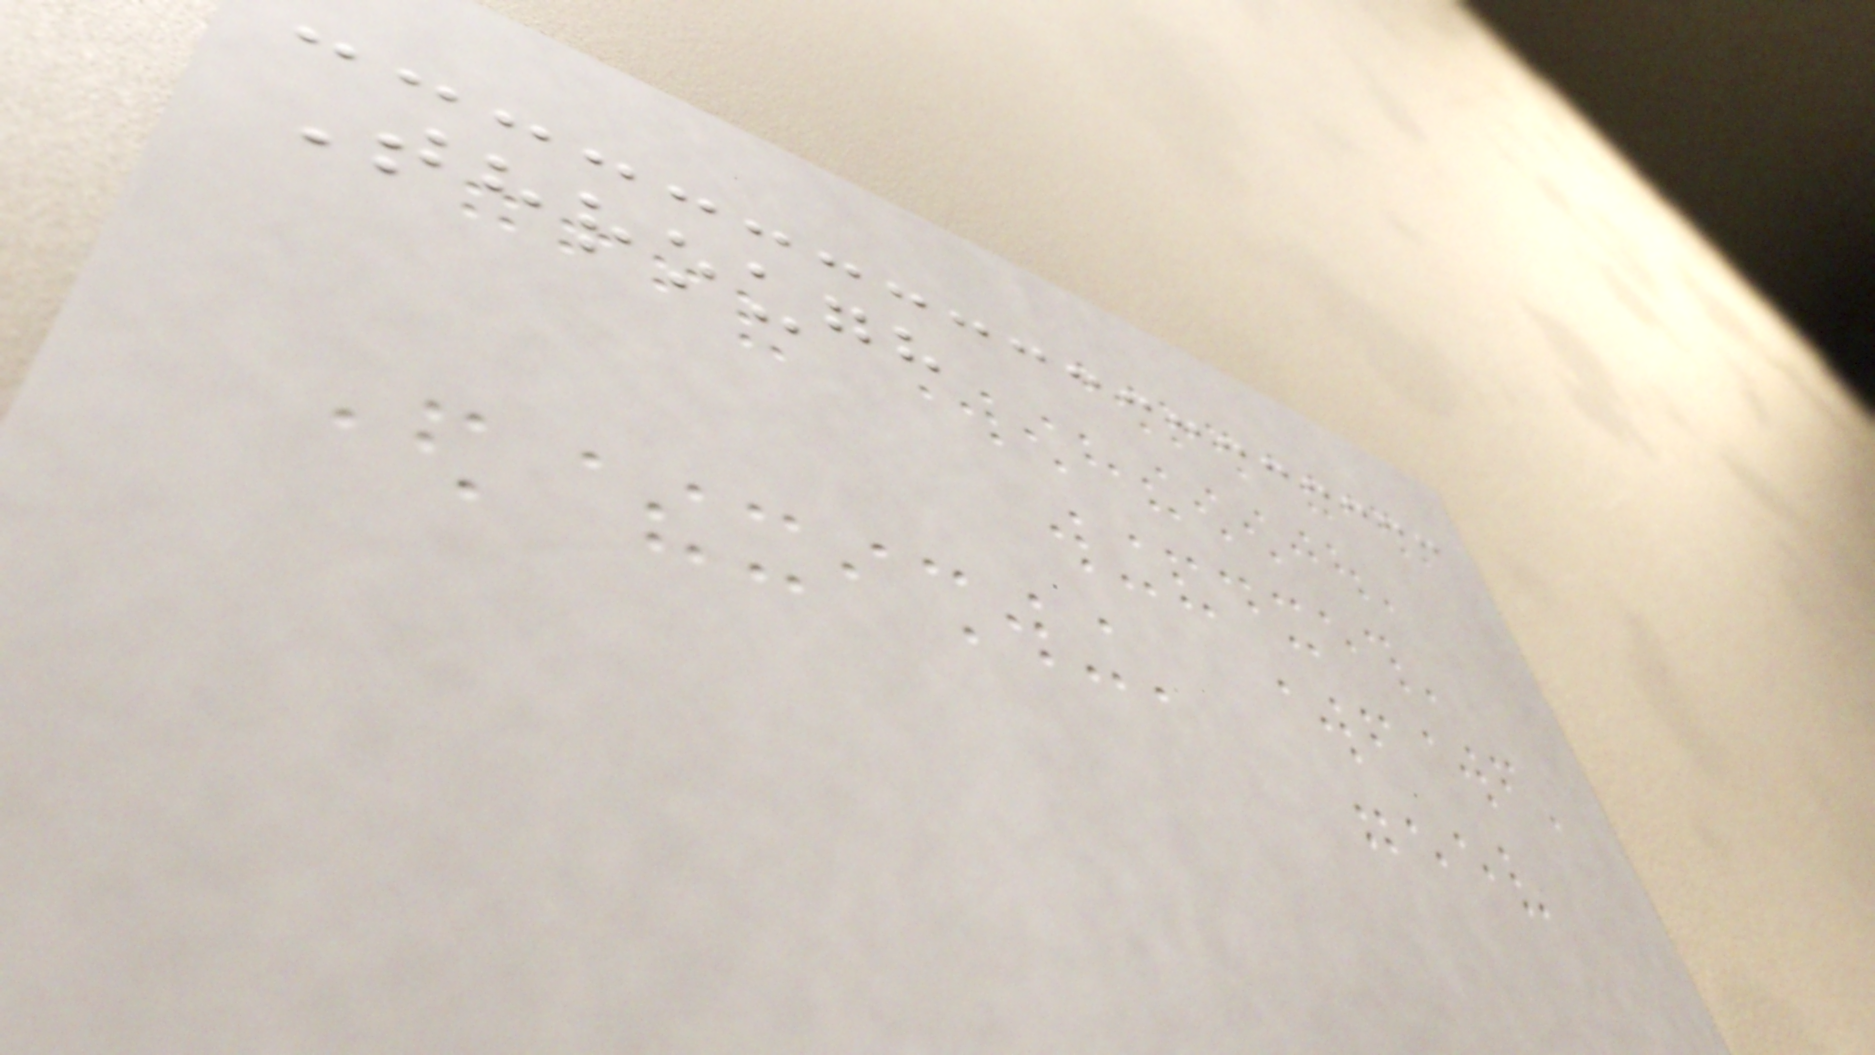Through
